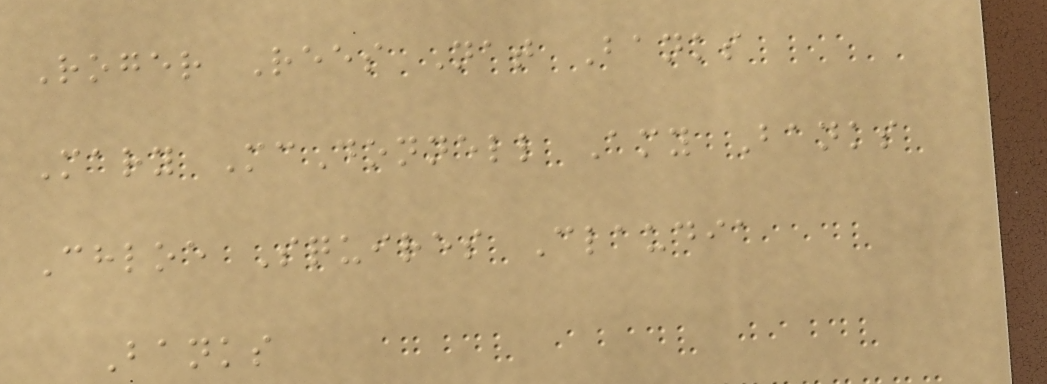Roger Rees Nat Banks
Mary McDonnell Amy Banks
Chloe Squires Claudia
Banks
